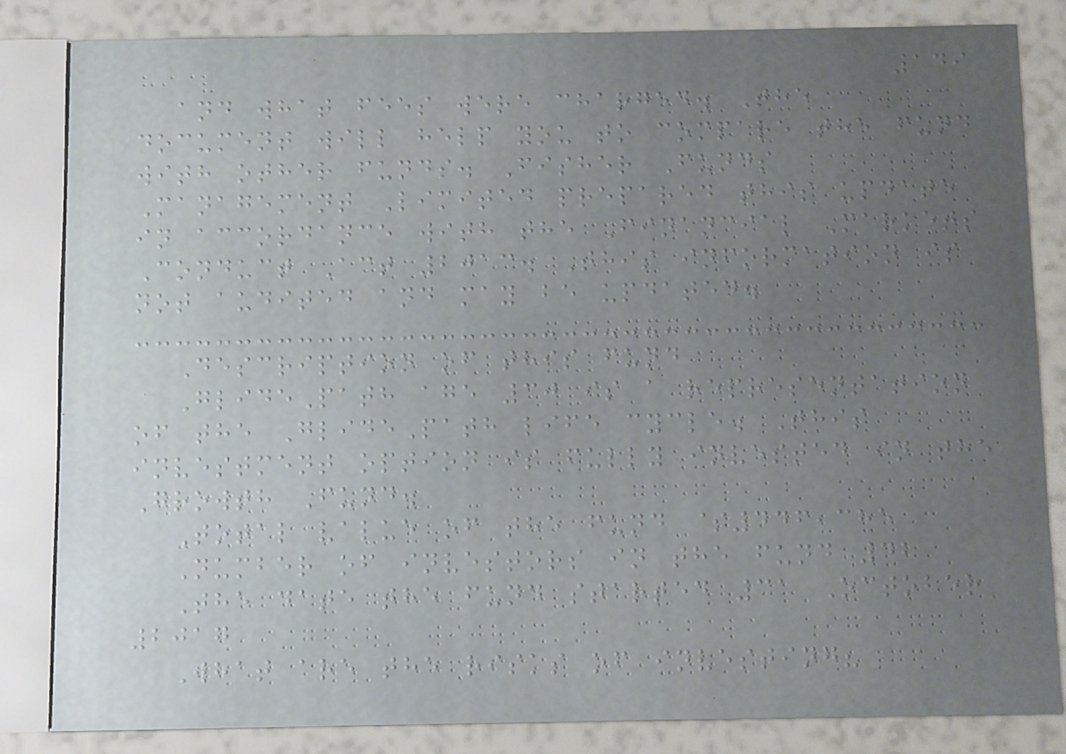149
and what fees were charged. The
document will help you to compare the fund
with other funds. Fisher Funds
Management Limited prepared this update
in accordance with the Financial Markets
Conduct Act 2013. This information is
not audited and may be updated.
Description of this fund
GlidePath age 30 is a representation
of the GlidePath life cycle. This
investment option is fully invested in the
Growth Fund.
Total value of the fund $446,385
Number of investors in the fund 42
The date the fund started 31 October
2017
What are the risks of investing?
